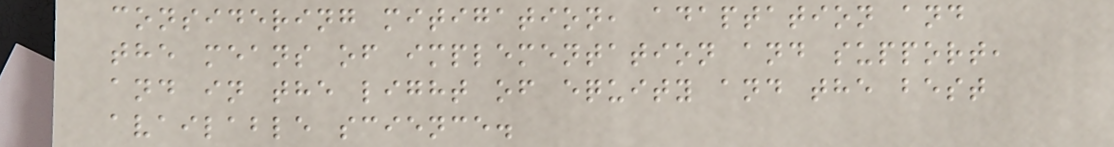considering mitigation, adaptation and
the means of implementation and support,
and in the light of equity and the best
available science.
